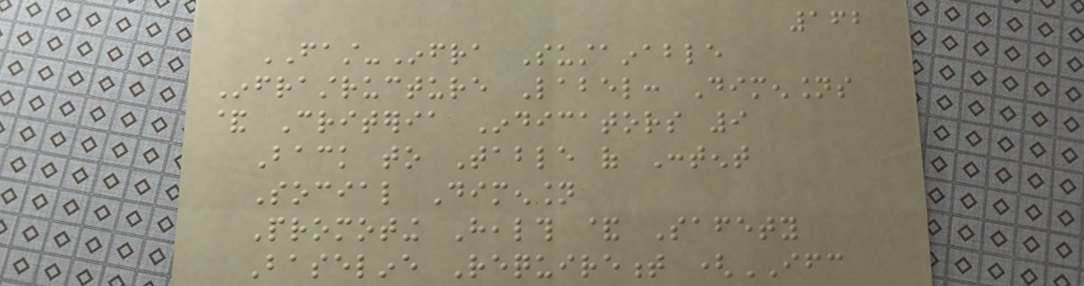162
FAST-Infra Sustainable
Infrastructure Label: Dimensions
& Criteria Indicators 9
Back to Table of Content
Social Dimension
Promoting Health & Safety
Baseline Requirement (IFC
